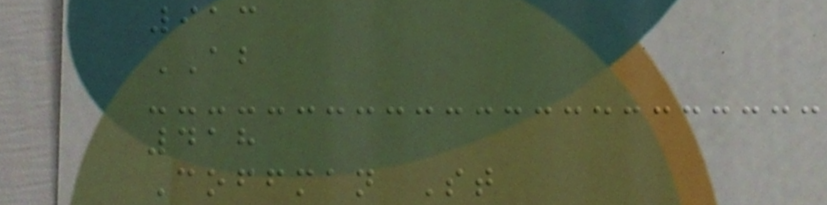913
AB
418
Coffman St
